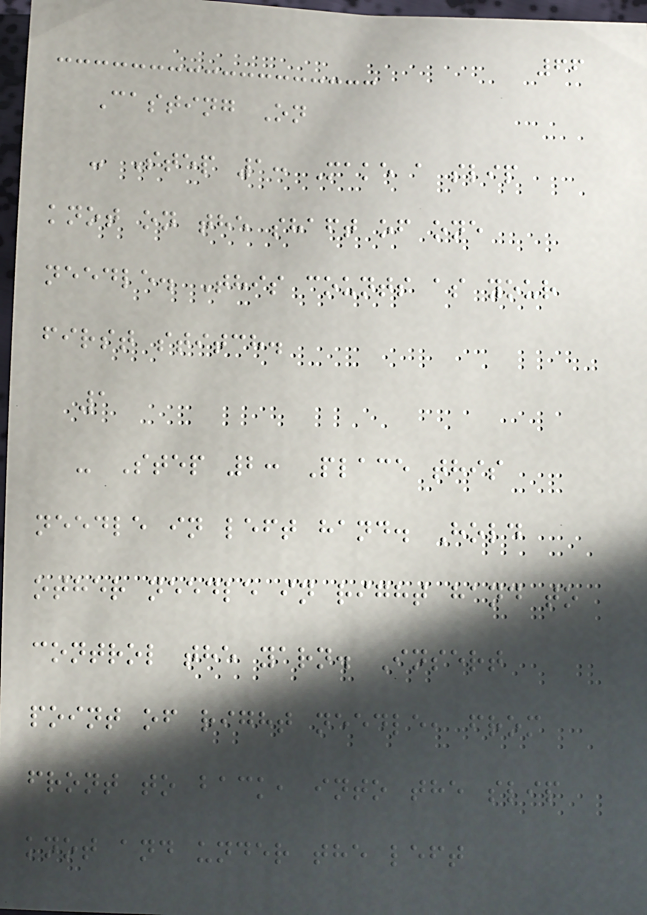66
Casting On
- Step 1: Make a slip
knot on the shaft of one
needle. This counts as your
first stitch.
1
- Step 2: Place this
needle in left hand. Hold
other needle in right hand to
control the yarn. Insert
point of right needle, from
front to back, into the slip
knot and under the left
